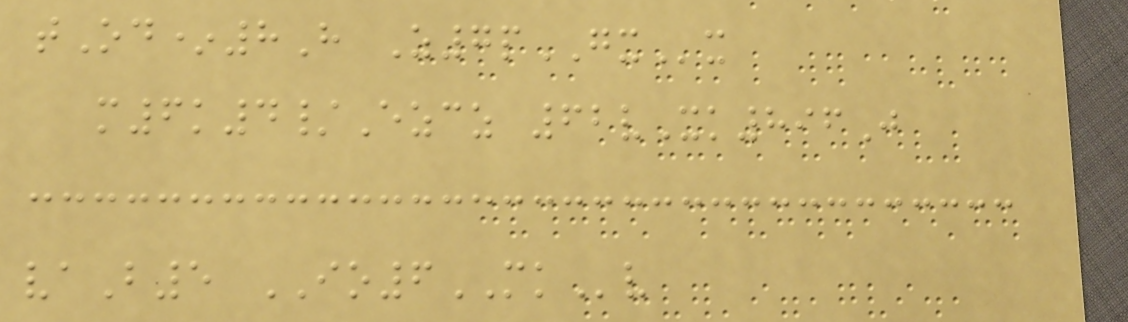tOd*8H Z7pGXx
m6k4/Ezcz 62vXk896J
vaB5 IO6MKv
